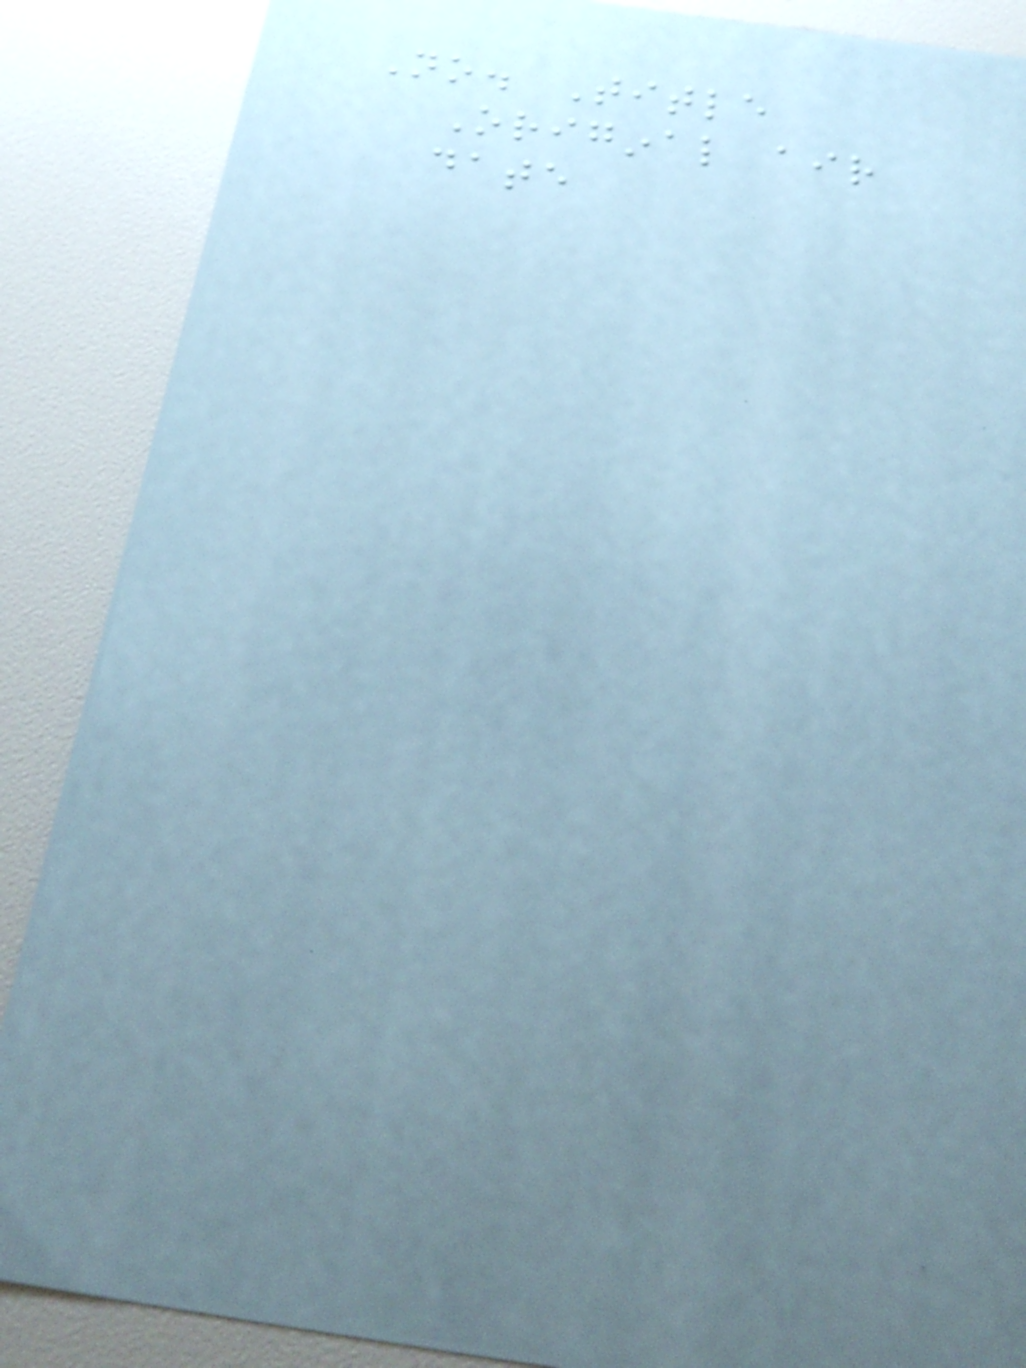No. Title
Original air
date
